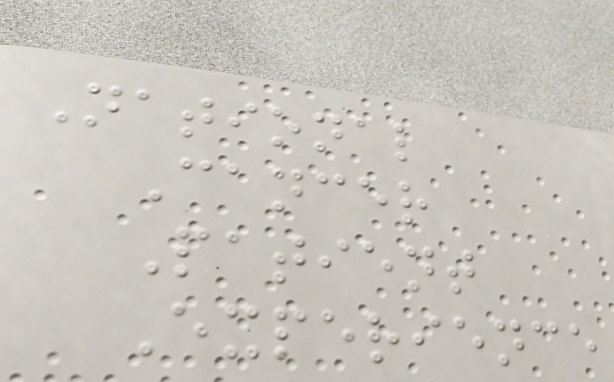National
Cancer
Patient
Experience
